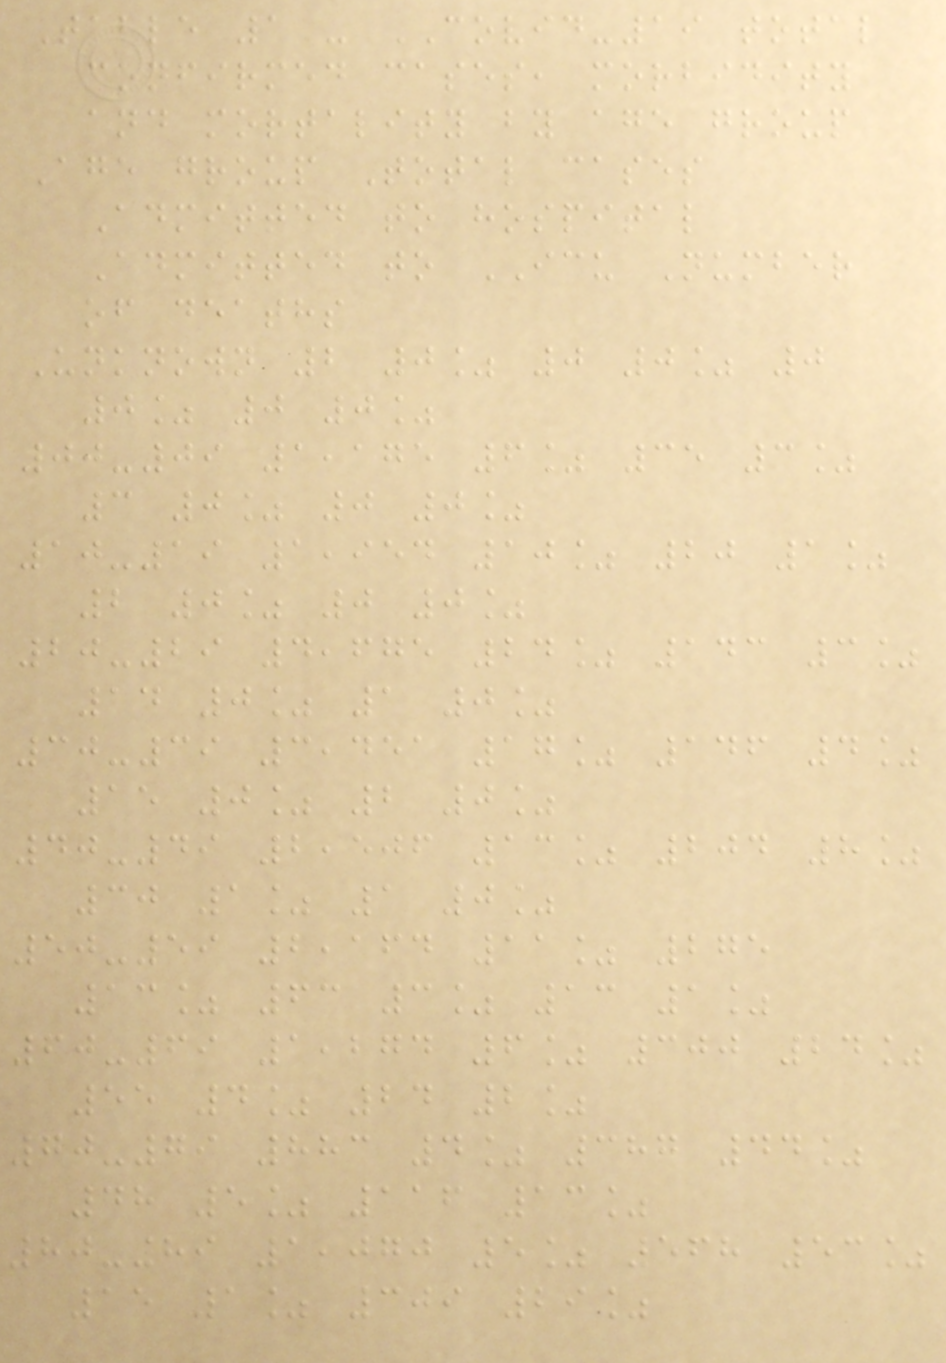Table 1 - COVID-19 total
confirmed cases, morbidity
and mortality by age group
Age group Total cases
Admitted to hospital
Admitted to ICU Number
of deaths
Unknown 2 0% 0 0% 0
0% 0 0%
00-09 1,175 6% 35 3%
3 0% 0 0%
10-19 1,954 10% 20 1%
2 0% 0 0%
20-29 4,675 24% 143 3%
14 0% 1 0%
30-39 3,451 17% 146 4%
15 0% 2 0%
40-49 2,506 13% 204 8%
30 1% 1 0%
50-59 2,164 11% 275
13% 63 3% 13 1%
60-69 1,274 6% 300 24%
55 4% 24 2%
70-79 883 4% 387 44%
48 5% 116 13%
80-89 1,070 5% 568 53%
15 1% 309 29%
